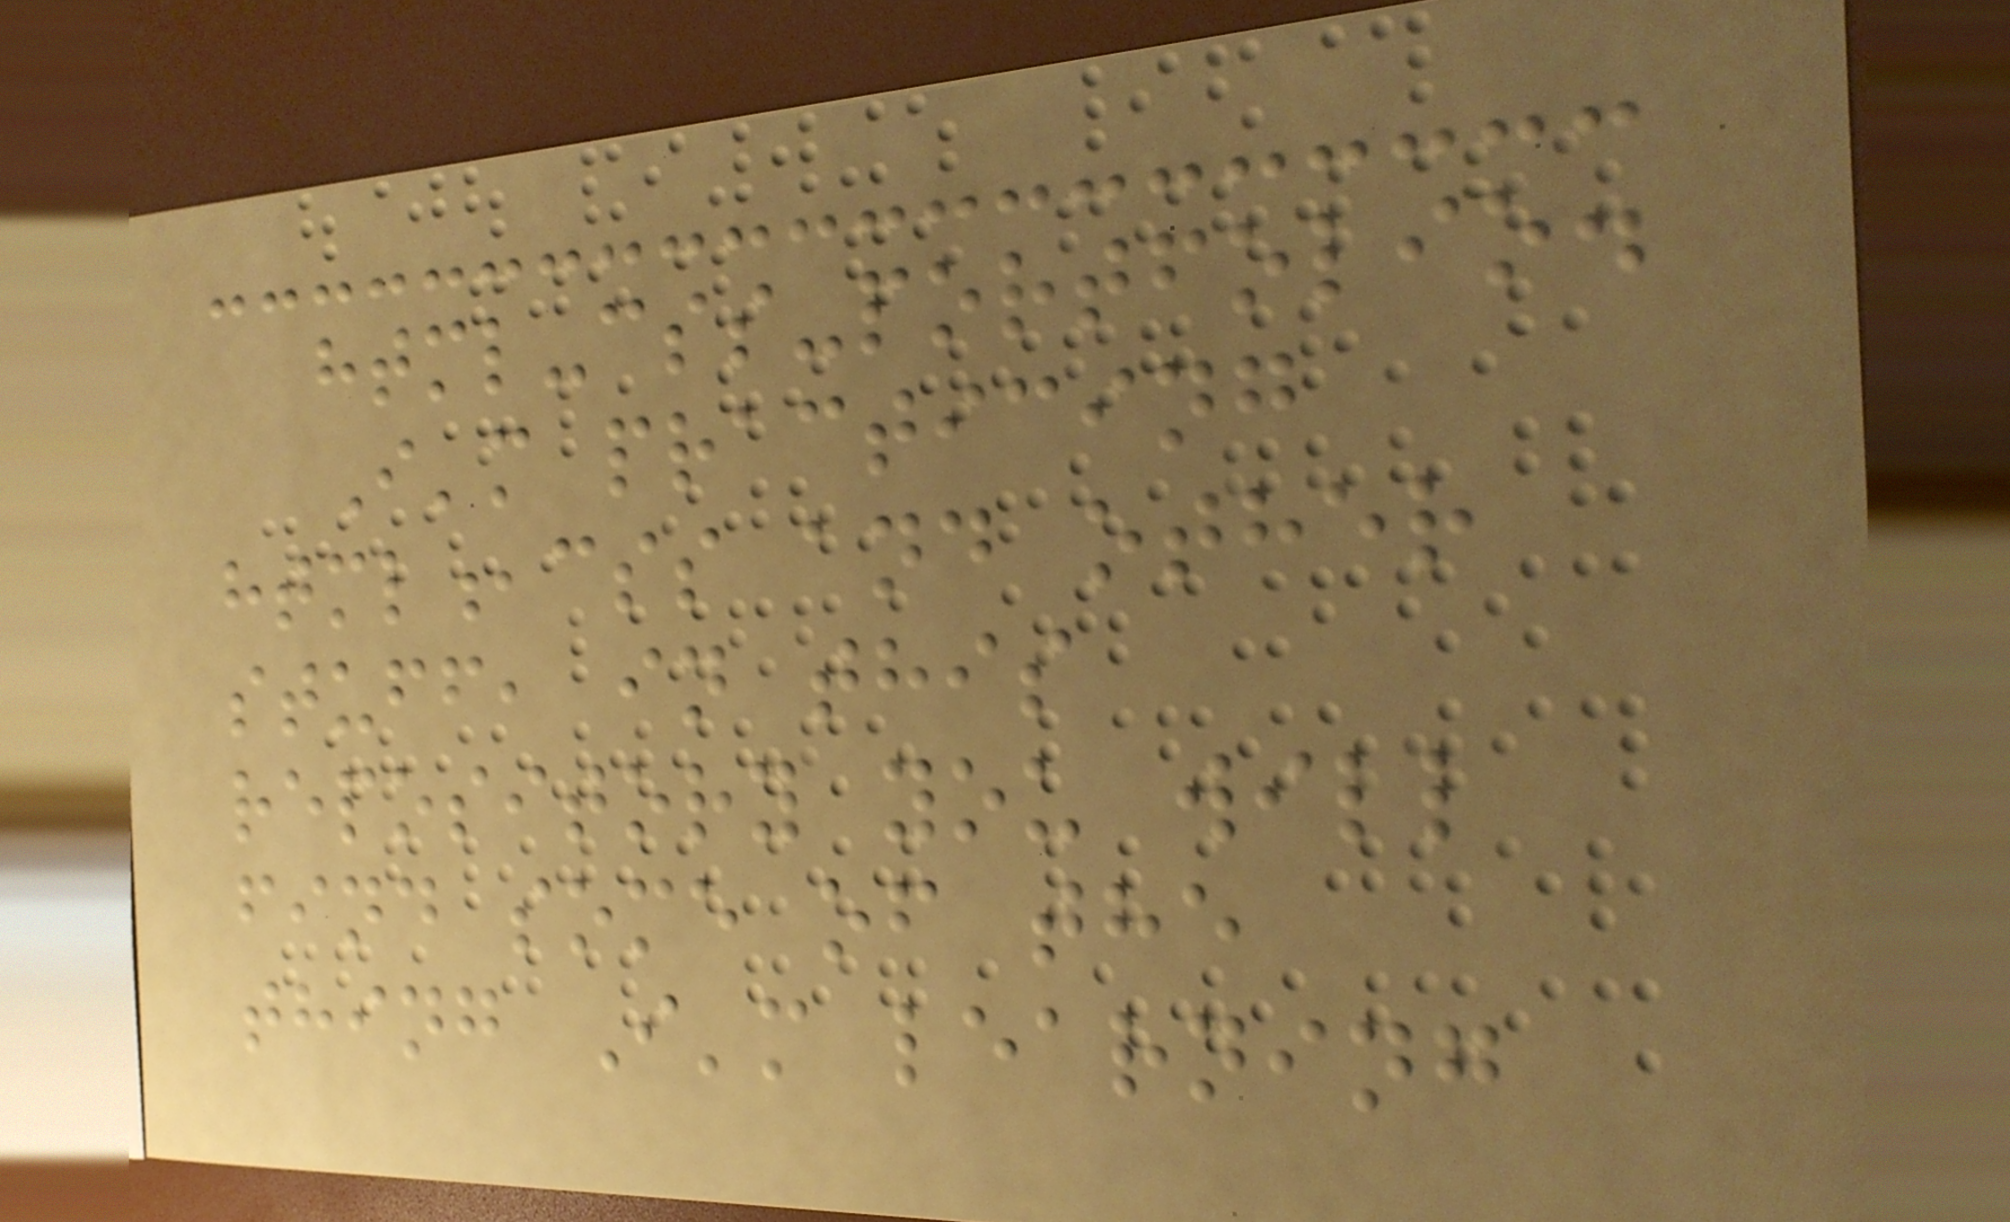html-css-portfolio.
I'm practicing
html,css and other
stuff, in this
repository you will
find some of the
thing I'm learning
